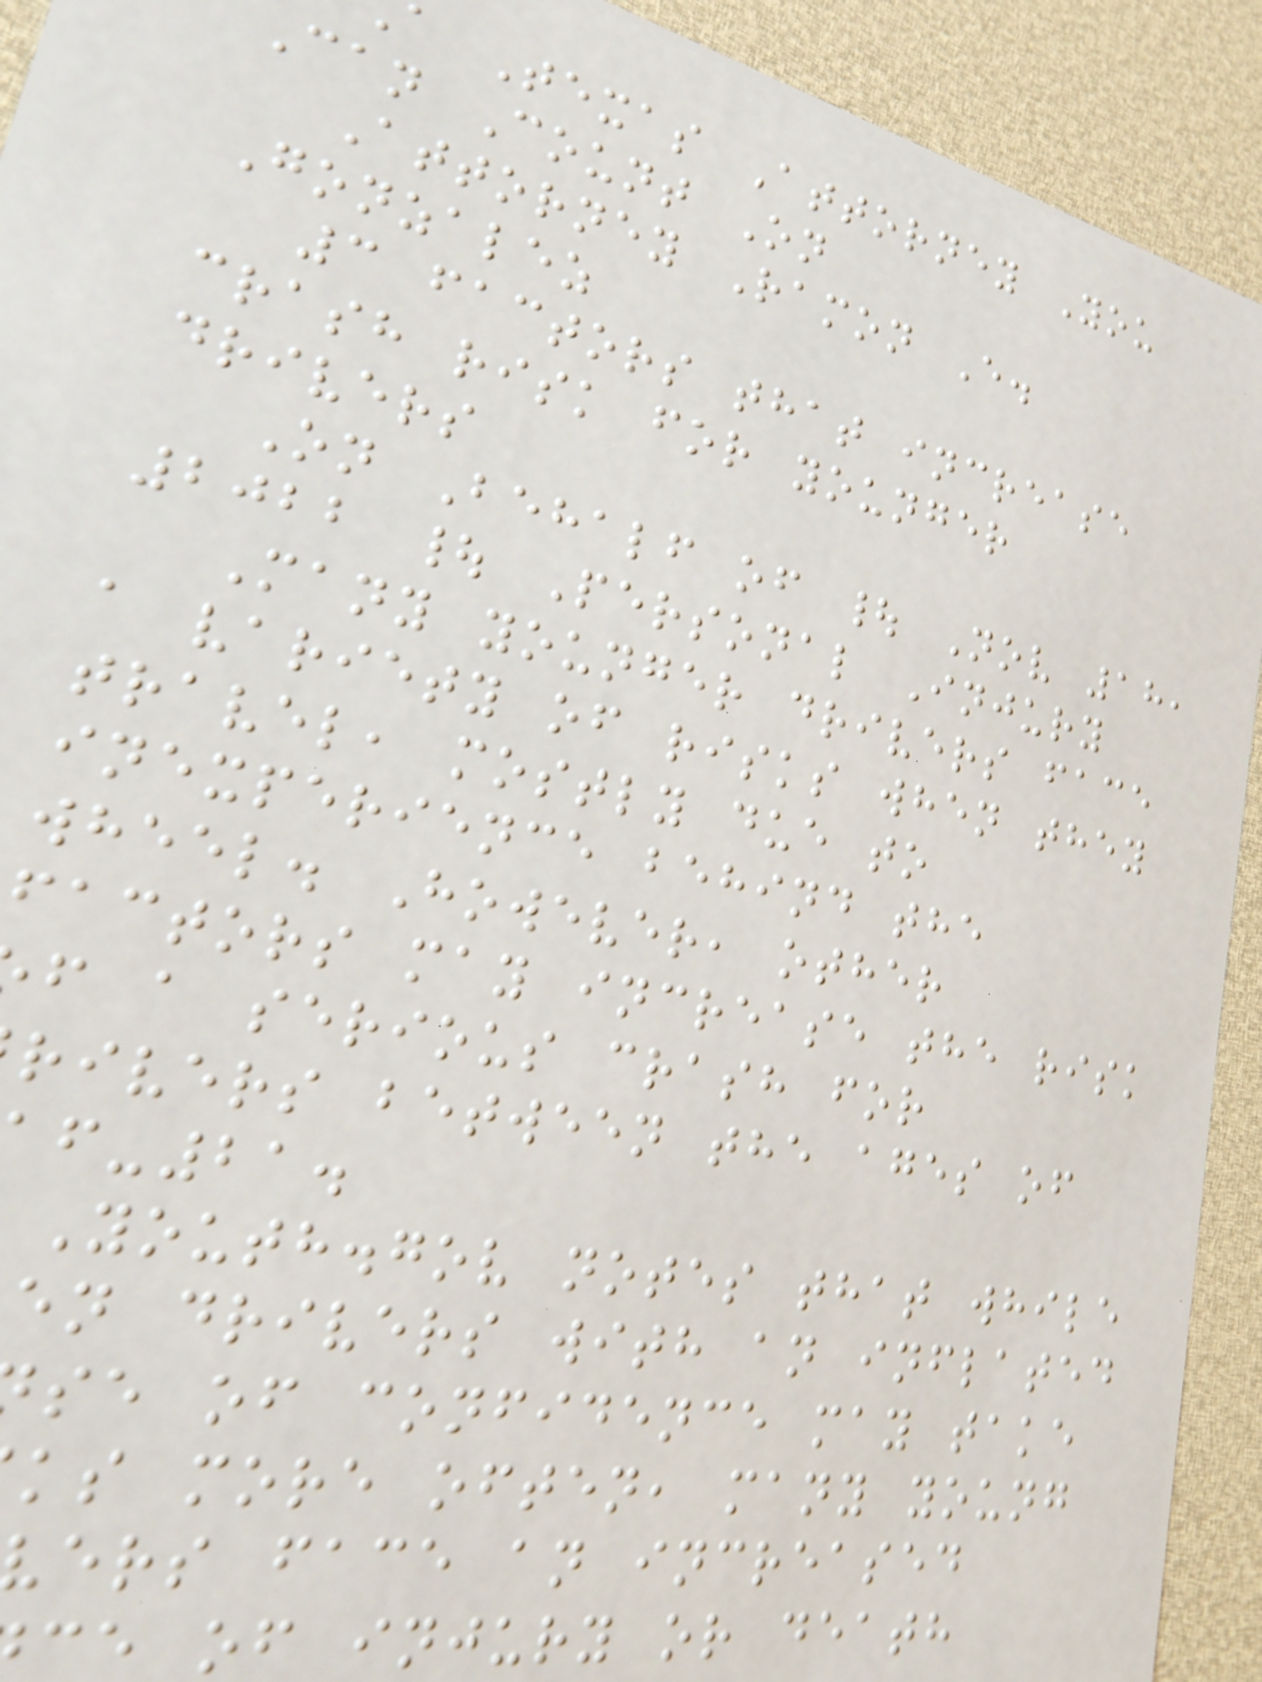a Texas Attorney You
Can Count On
Attorney Ramon E.
Gonzalez
3 factors that increase
crash risk for younger
drivers
On Behalf of | Nov 18,
2022 | Personal Injury
Many younger drivers face
a variety of risks when they
travel, mostly due to
inexperience behind the
wheel. However, other
factors may increase the risk
f a serious crash for
rivers between the ages of
-21.
Youth.gov notes that while
en drivers with an inflated
se of confidence may take
ks more often, many young
ers face an increased
ce of injury or death
